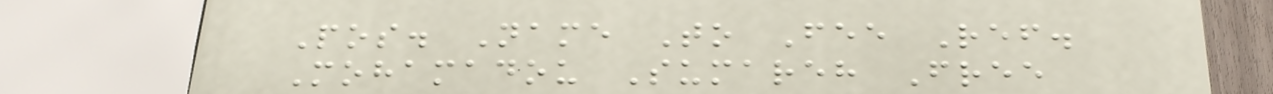Pos. Name To Fee Ref.
Mohamadou Sumareh Free
